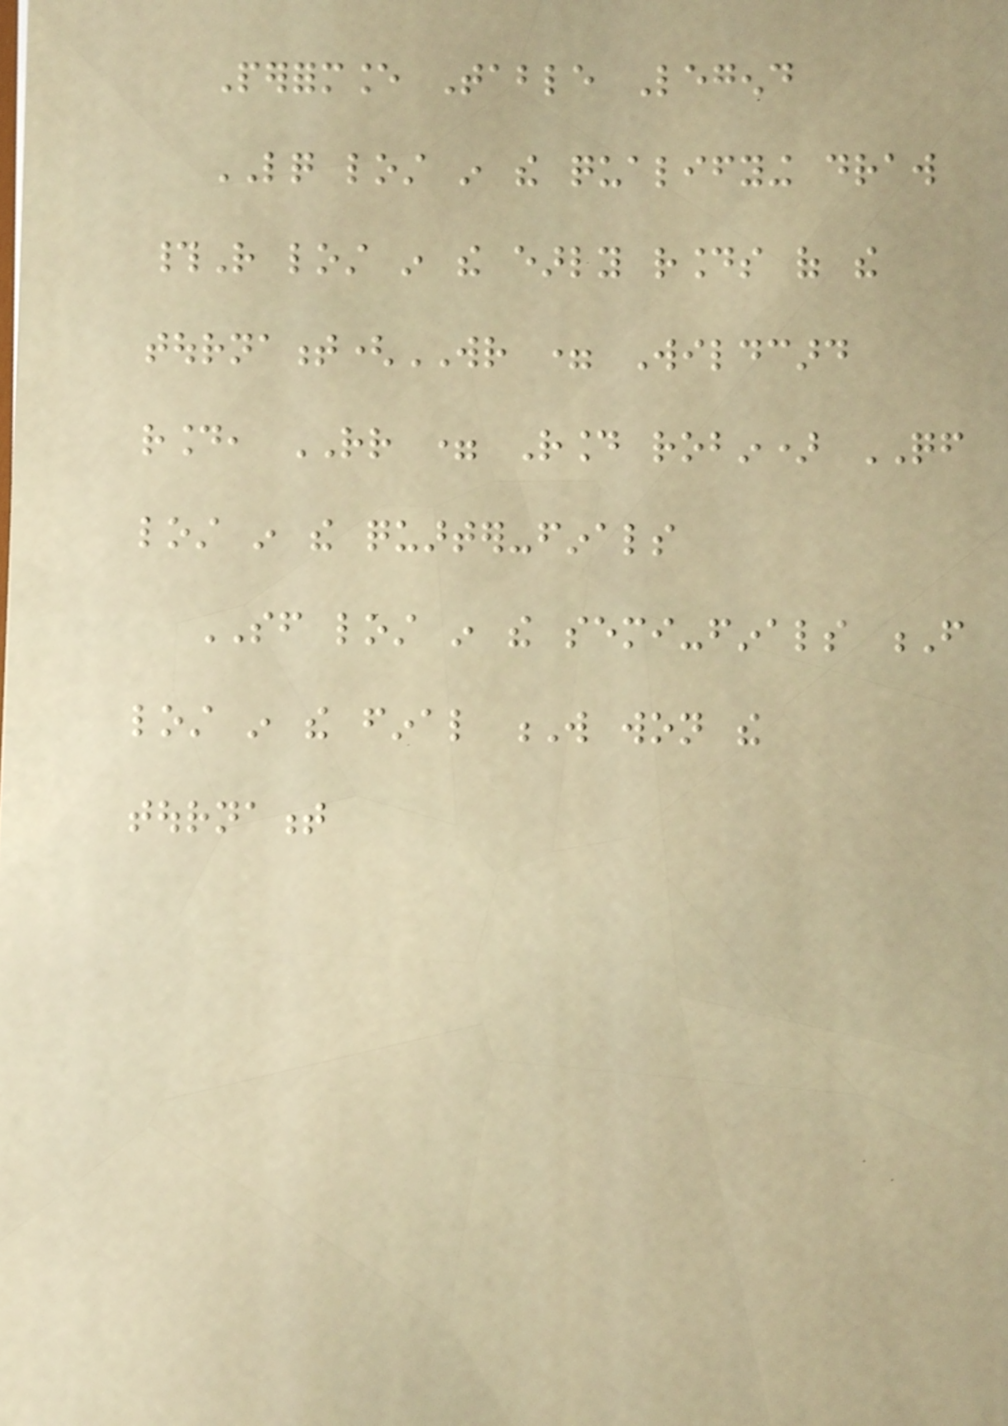Performance Table Legend
LQ lost in the qualifying draw
#R lost in the early rounds of the
tournament(WR = Wildcard
round, RR = Round robin) QF
lost in the quarter-finals
SF lost in the semi-finals F
lost in the final W won the
tournament
